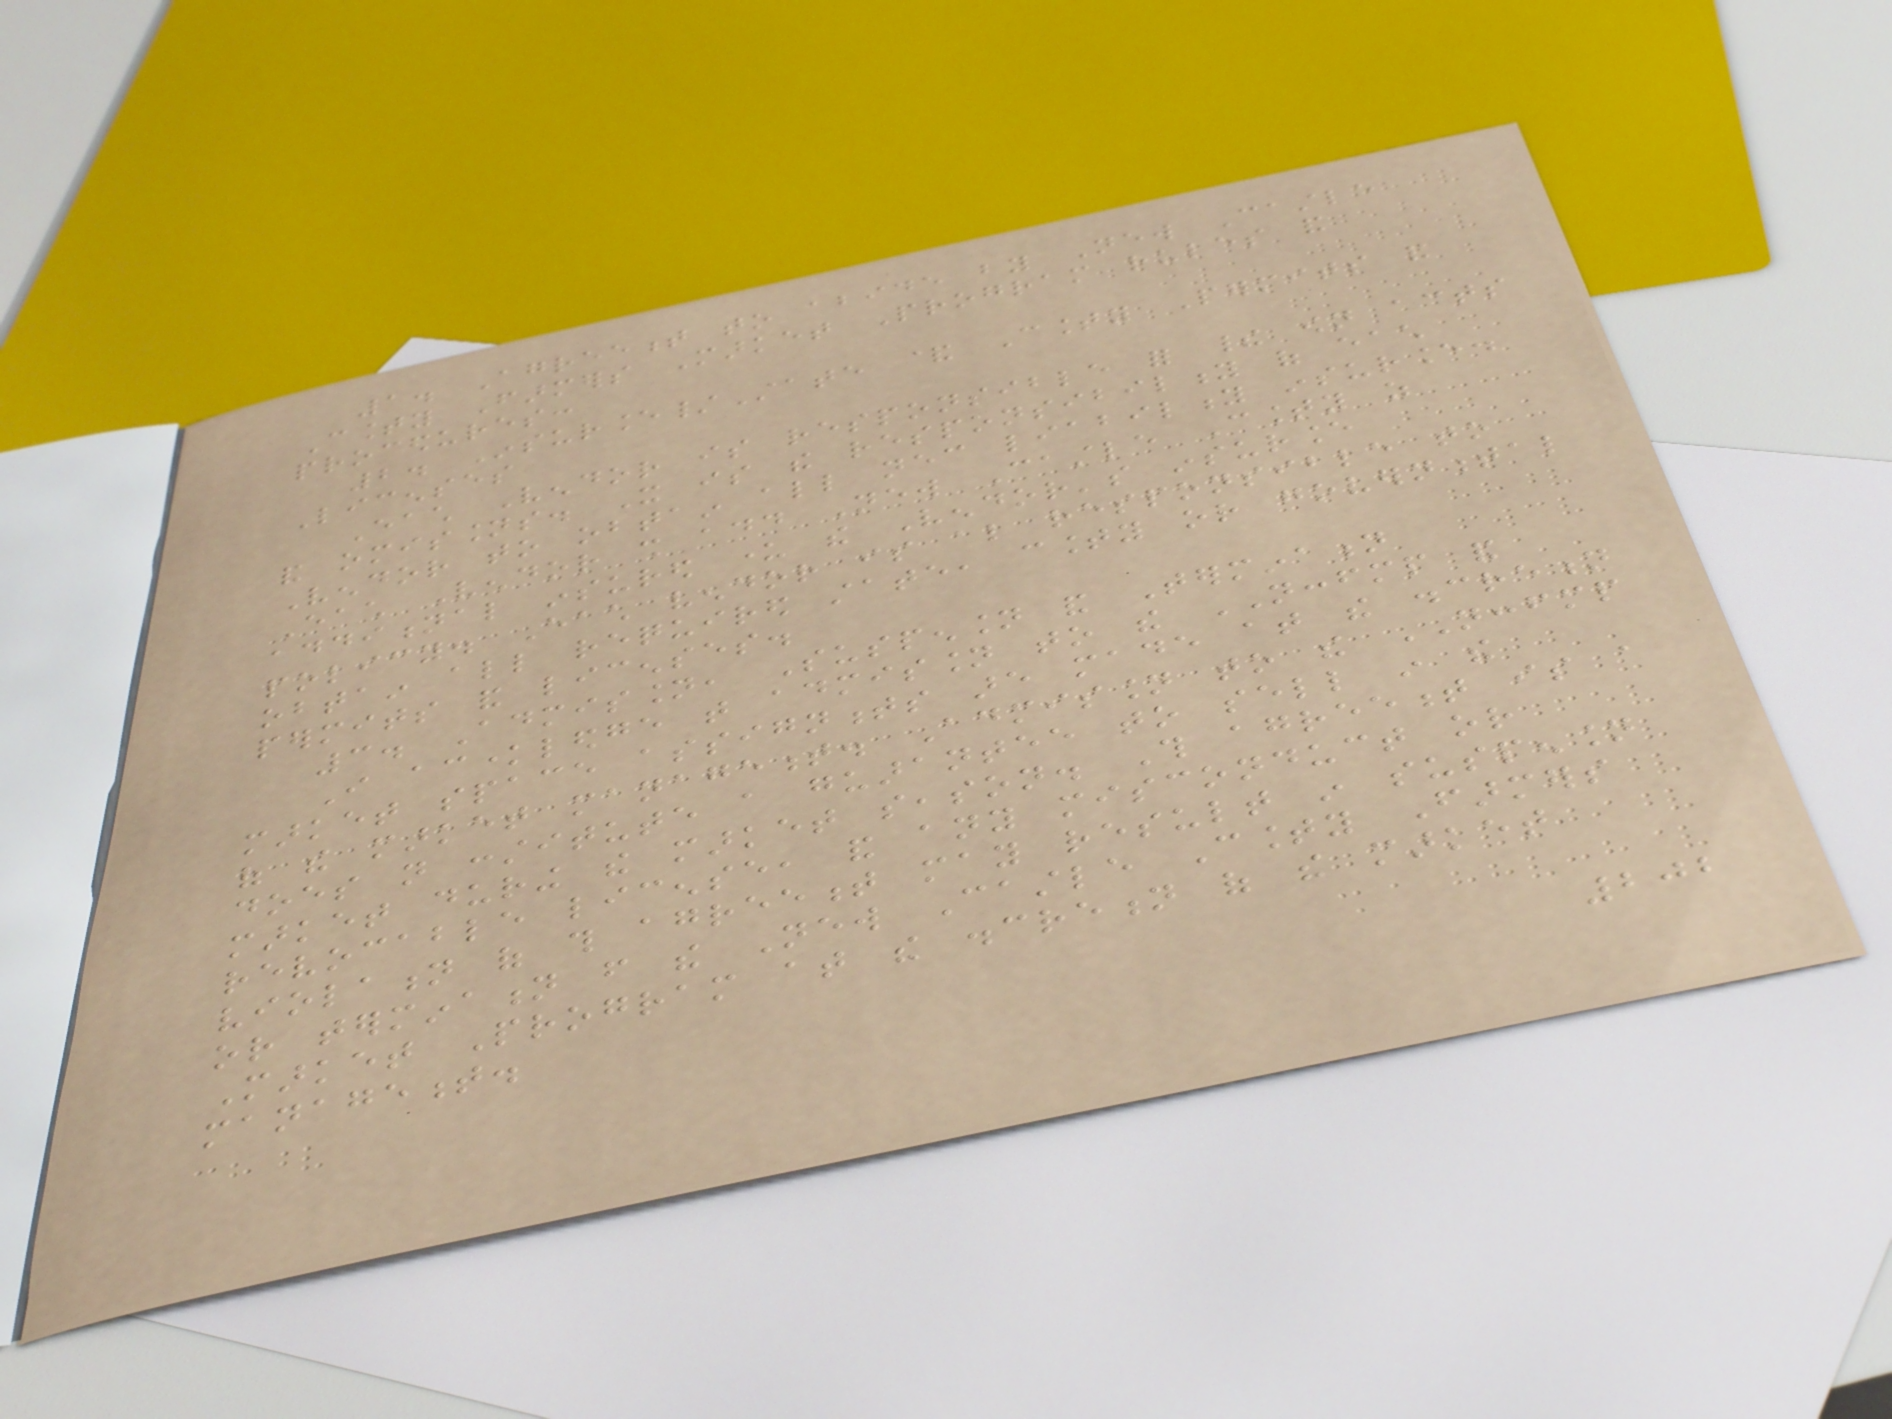1. Agreement to abide by New Castle
County Farmers Market Program rules and
procedures:
2. Insurance/State & County Permits and
Licenses
Each Vendor is responsible for their own acts
and omissions. It is the responsibility of each
Vendor to obtain all necessary liability insurance.
Each Vendor shall add New Castle County as
additional insured under the Vendor's insurance
policy. Each vendor is also responsible to
obtain all required state, county or governmental
permits and licenses.
3. Admission, Suspension and Termination
I acknowledge that admission to the NCCFMP and
market space assignments are made at the discretion
of the market management. Admission to the NCCFMP
does not constitute a guarantee to sell in the
market during the market season. This agreement is a
revocable license, and any misconduct or
violation of this agreement may result in suspension
or termination from the New Castle County Farmers
Market Program at the discretion of the market
management.
202
